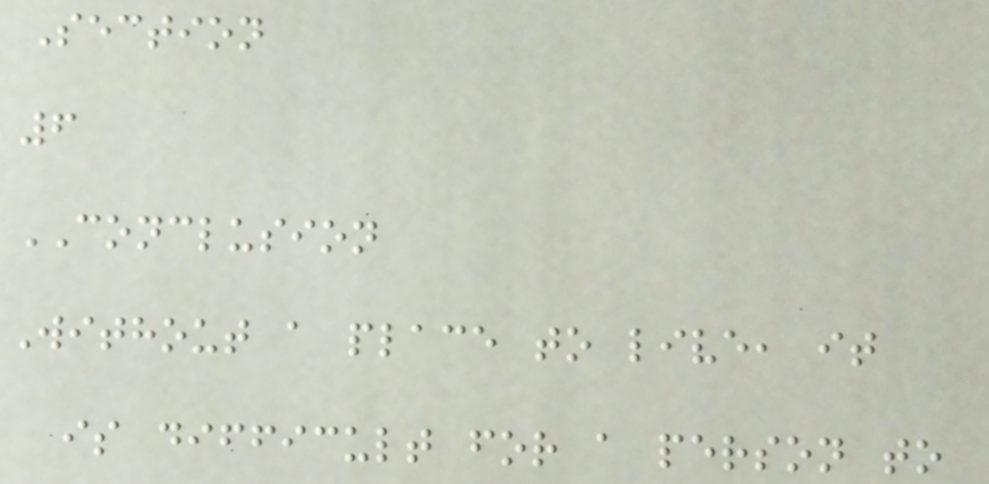Section
6
CONCLUSION
Without a place to live, it
is difficult for a person to
